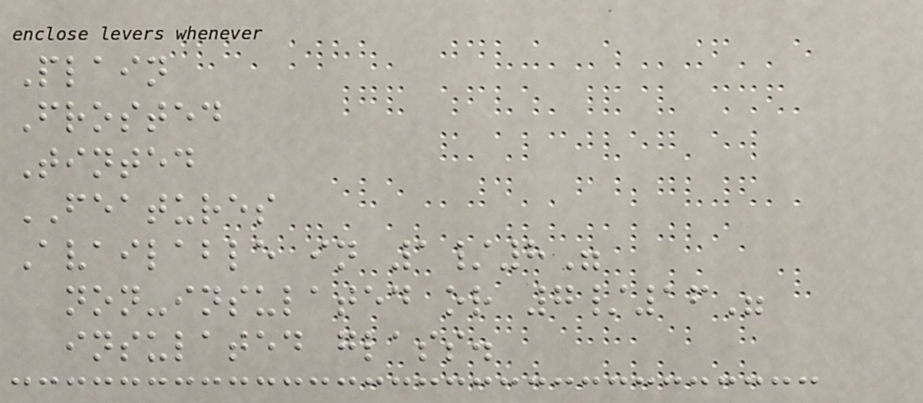Plain
Frosted
Tinted
FEATURES
Available in 1/8"
non-insulated or 7/16"
insulated glass.
